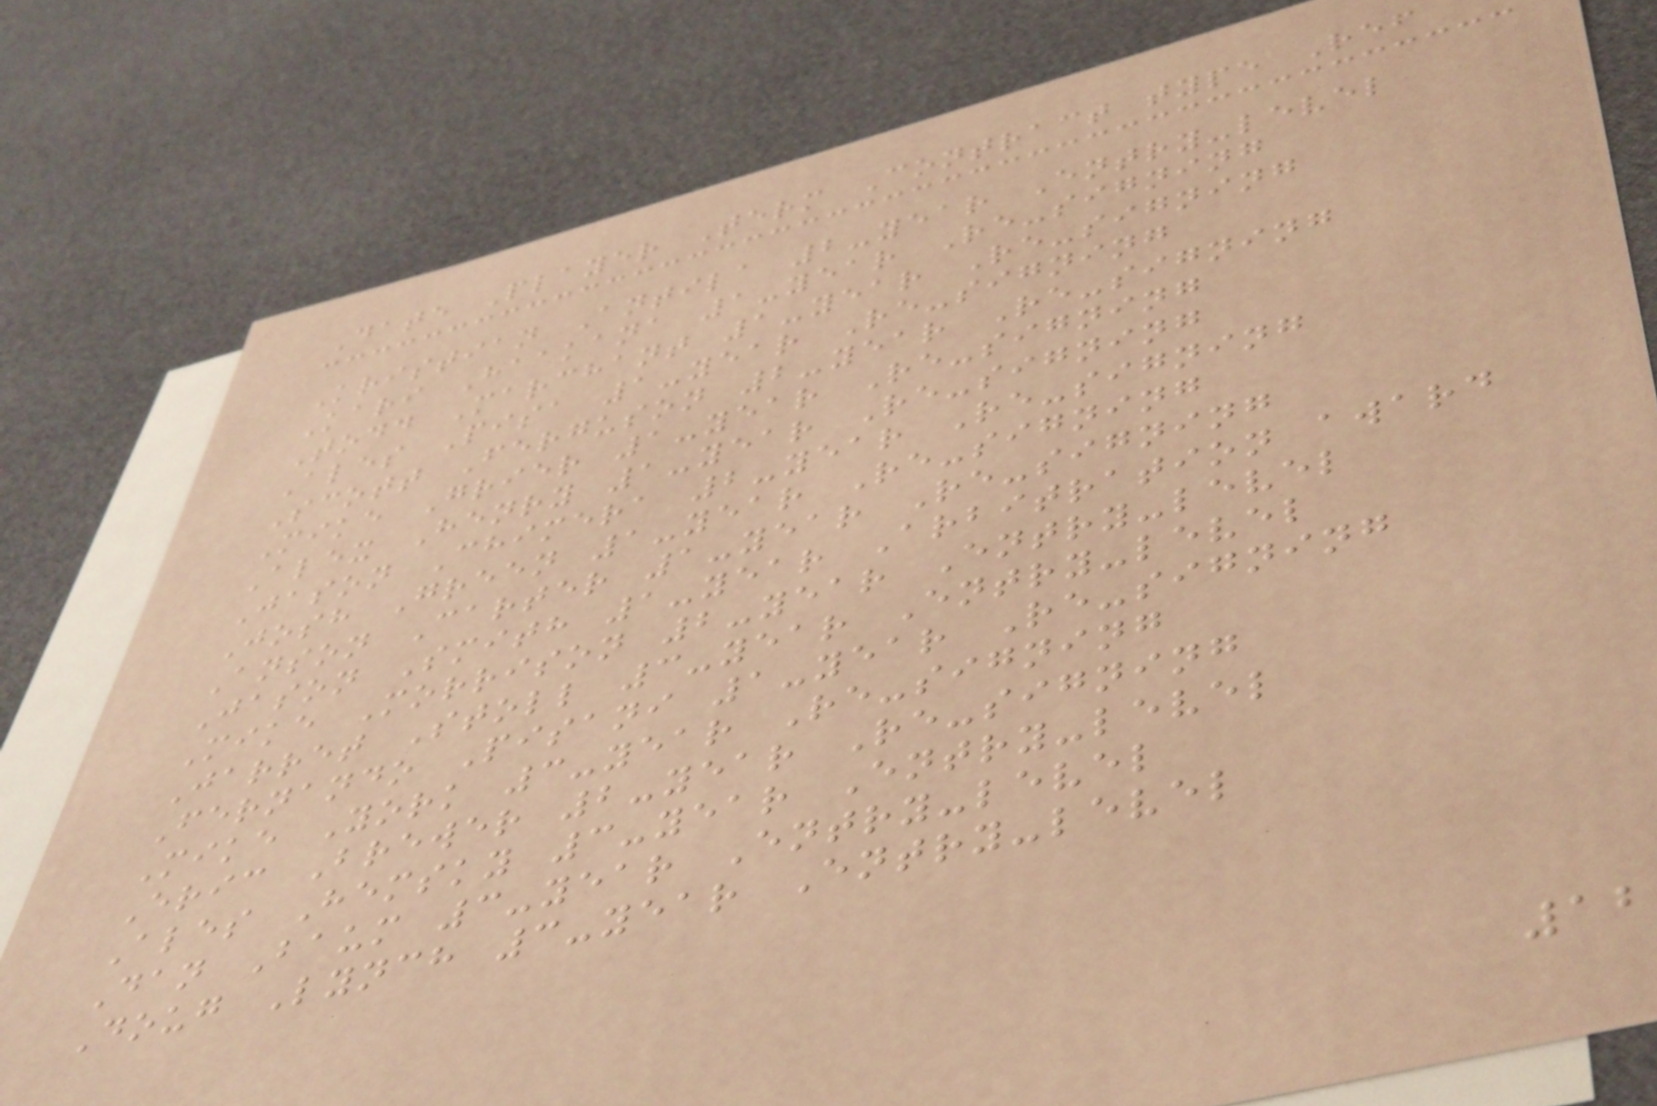Date Player Term Contract type Ref
Kristian Antila 2-year Entry-level
Kari Haakana 1-year Re-signing
Todd Marchant 1-year Re-signing
Ales Pisa 1-year Re-signing
Scott Ferguson 2-year Re-signing
Mike Grier 1-year Re-signing
Alex Henry 1-year Re-signing
Jason Chimera 2-year Re-signing
Josh Green 1-year Re-signing
Anson Carter 1-year Re-signing
Jason Smith 1-year Arbitration award
Mike Morrison 2-year Entry-level
Jarret Stoll 3-year Entry-level
Fernando Pisani 1-year Re-signing
Mike York 3-year Re-signing
Eric Brewer 2-year Re-signing
Ales Hemsky 3-year Entry-level
Dan Baum 3-year Entry-level
Doug Lynch 3-year Entry-level
12
